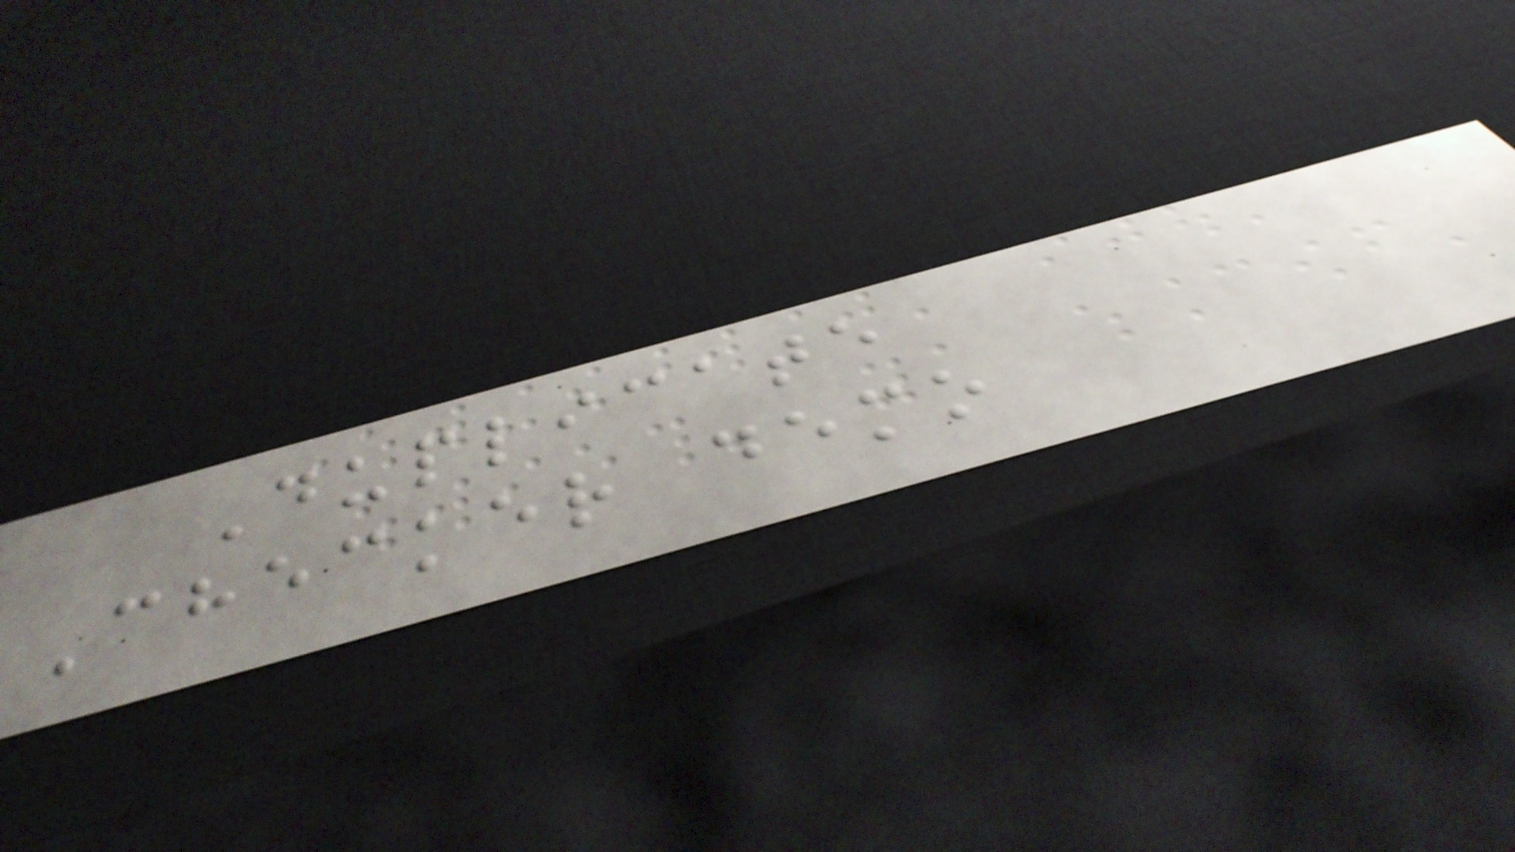Duplicate
Checker demo
